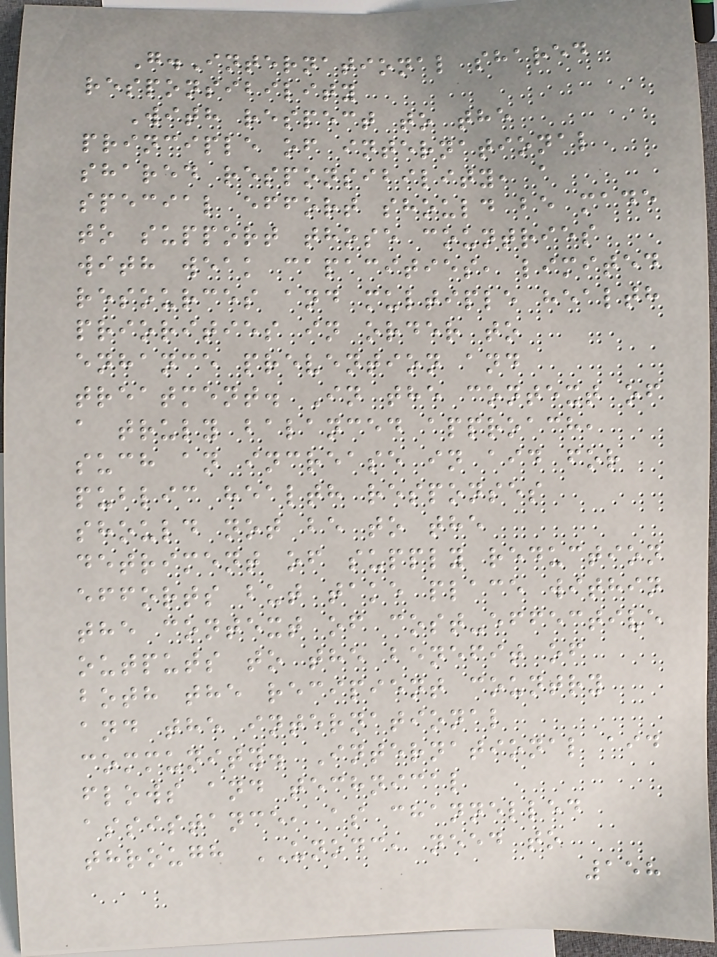G.International shared
responsibility
With respect to the
principle of international
shared responsibility, a
special effort should be made
to support those countries
with weak capacities, limited
resources and multiple health
priorities in order to
enhance prevention and
treatment. In the context of
a truly balanced approach,
such an increase in aid for
public health responses
should not be to the
detriment of supply reduction
efforts but take place within
the context of cost-effective
outputs to the benefit of
both the recipient country
and the international
community. International aid
flows and technical
assistance, as channelled
through UNODC, need to
158
